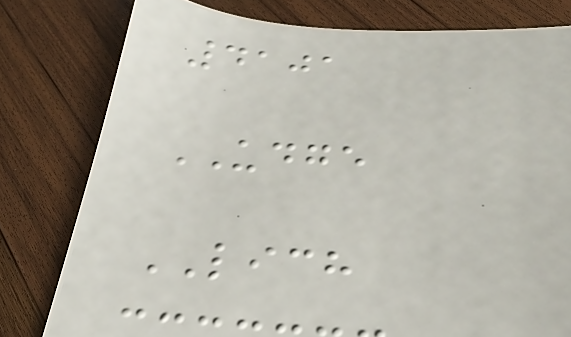4101
UDGE
LICH
